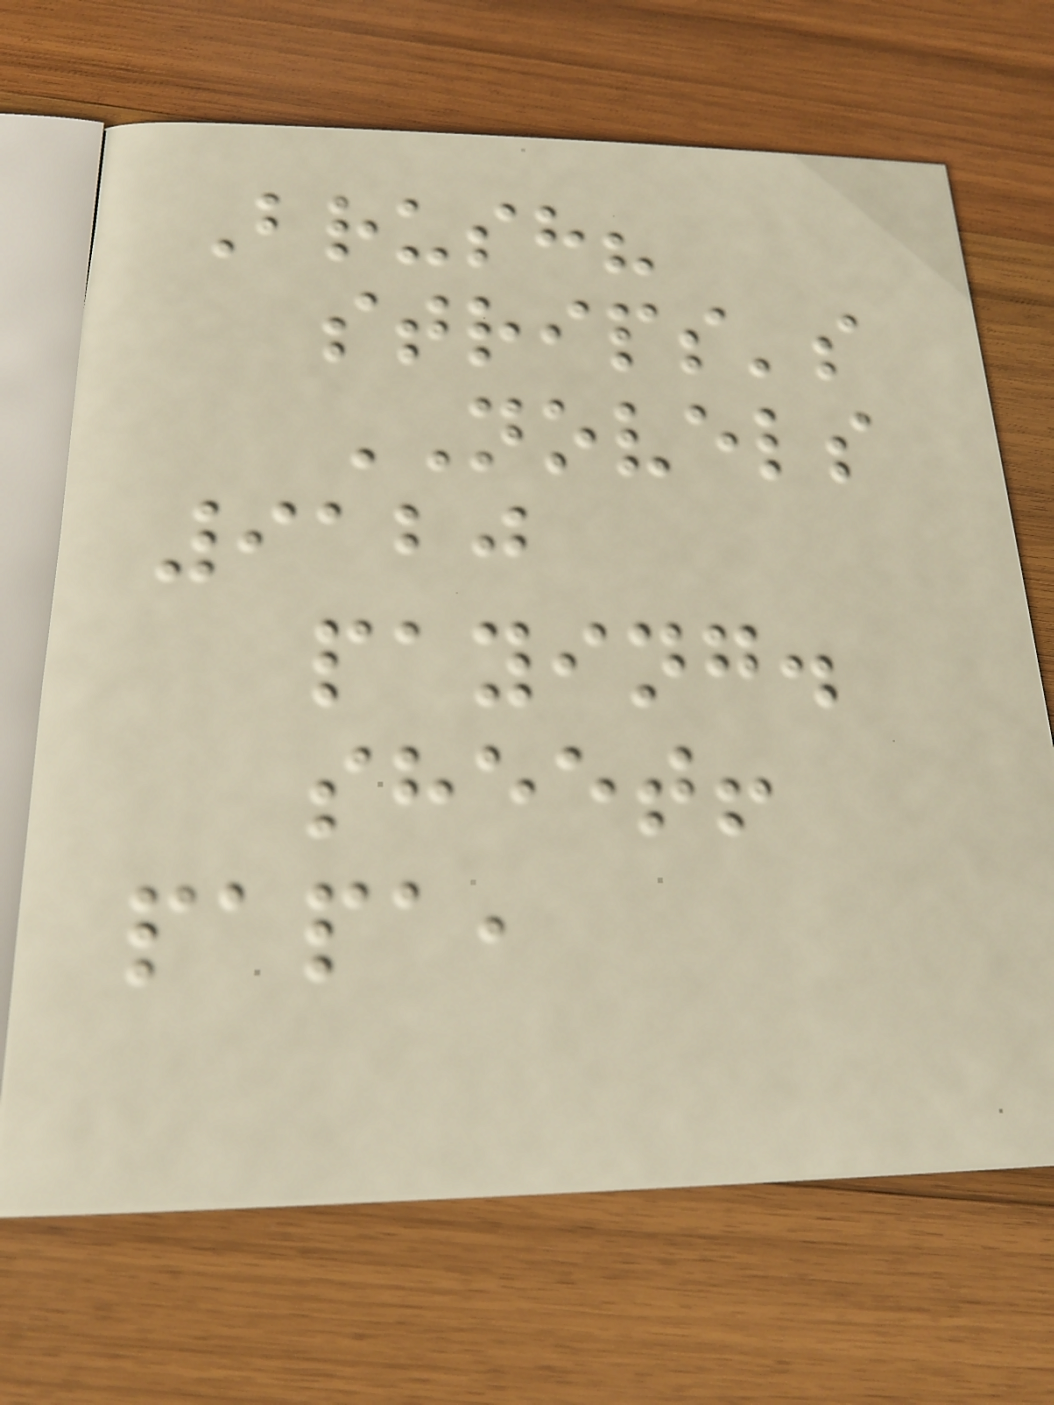Brush?
strips's
NOVELS
9120
paying.
sheet!
papa,
